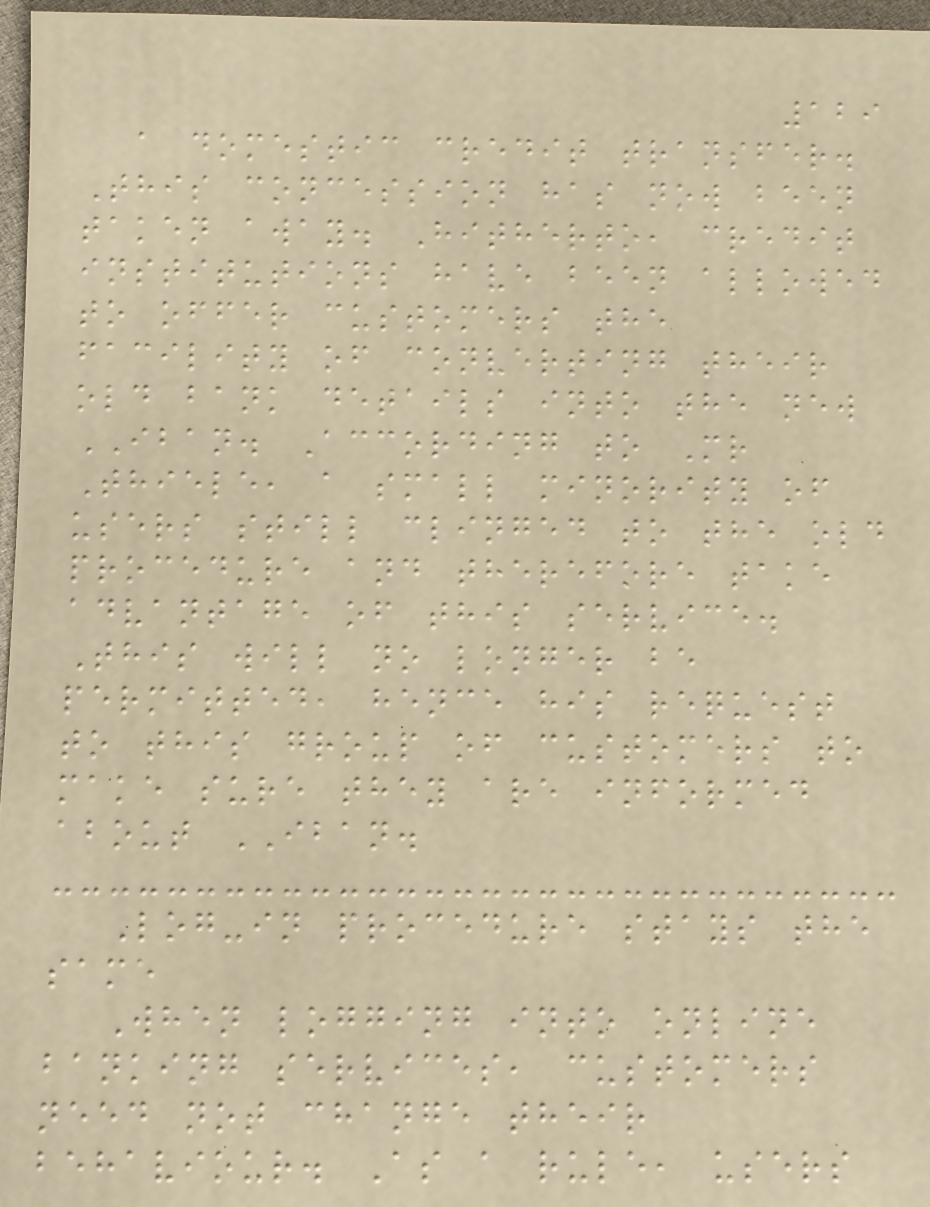129
a domestic credit transfer.
This concession has now been
taken away. Hitherto, credit
institutions have been allowed
to offer customers the
facility of converting their
old bank details into the new
IBAN. According to Mr
Thiele, a small minority of
users still clinged to the old
procedure and therefore take
advantage of this service.
This will no longer be
permitted, hence his request
to this group of customers to
make sure they are informed
about IBAN.
Log-in procedure stays the
same
When logging into online
banking services, customers
need not change their
behaviour. As a rule, users
